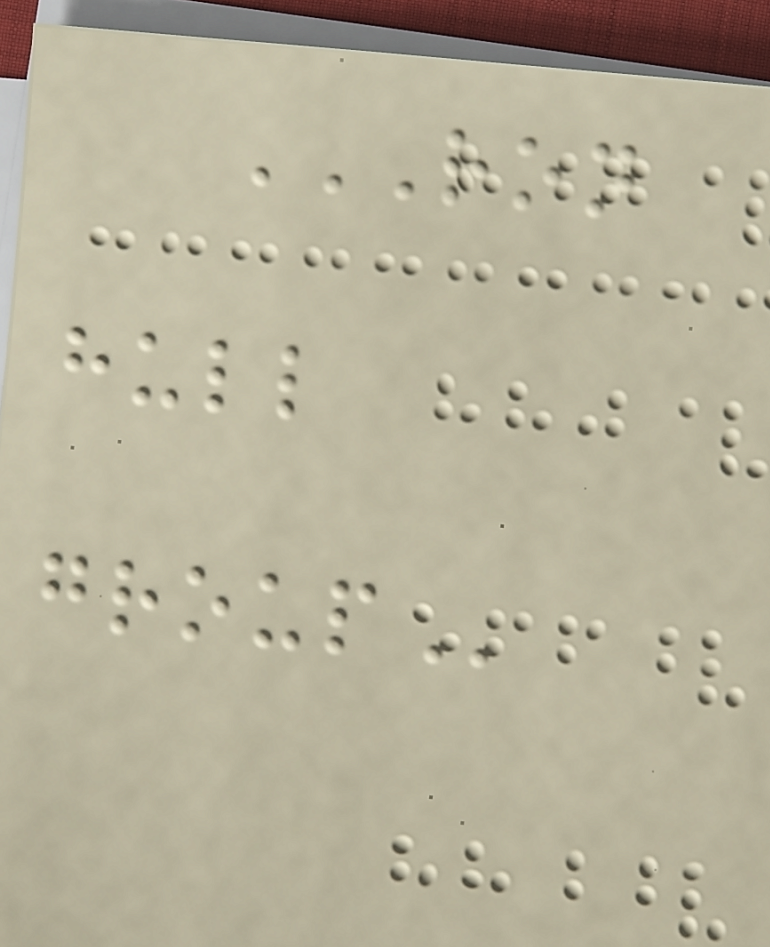RON
HULL
GROUP
